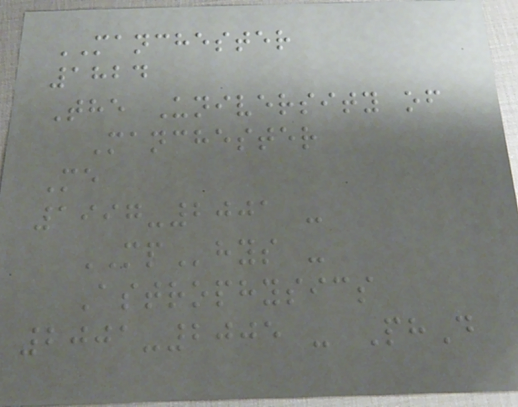MANCHESTER
1824
The University of
Manchester
Me
1997-2001 -
MPhys -
Astrophysics
2001-2005 - PhD
